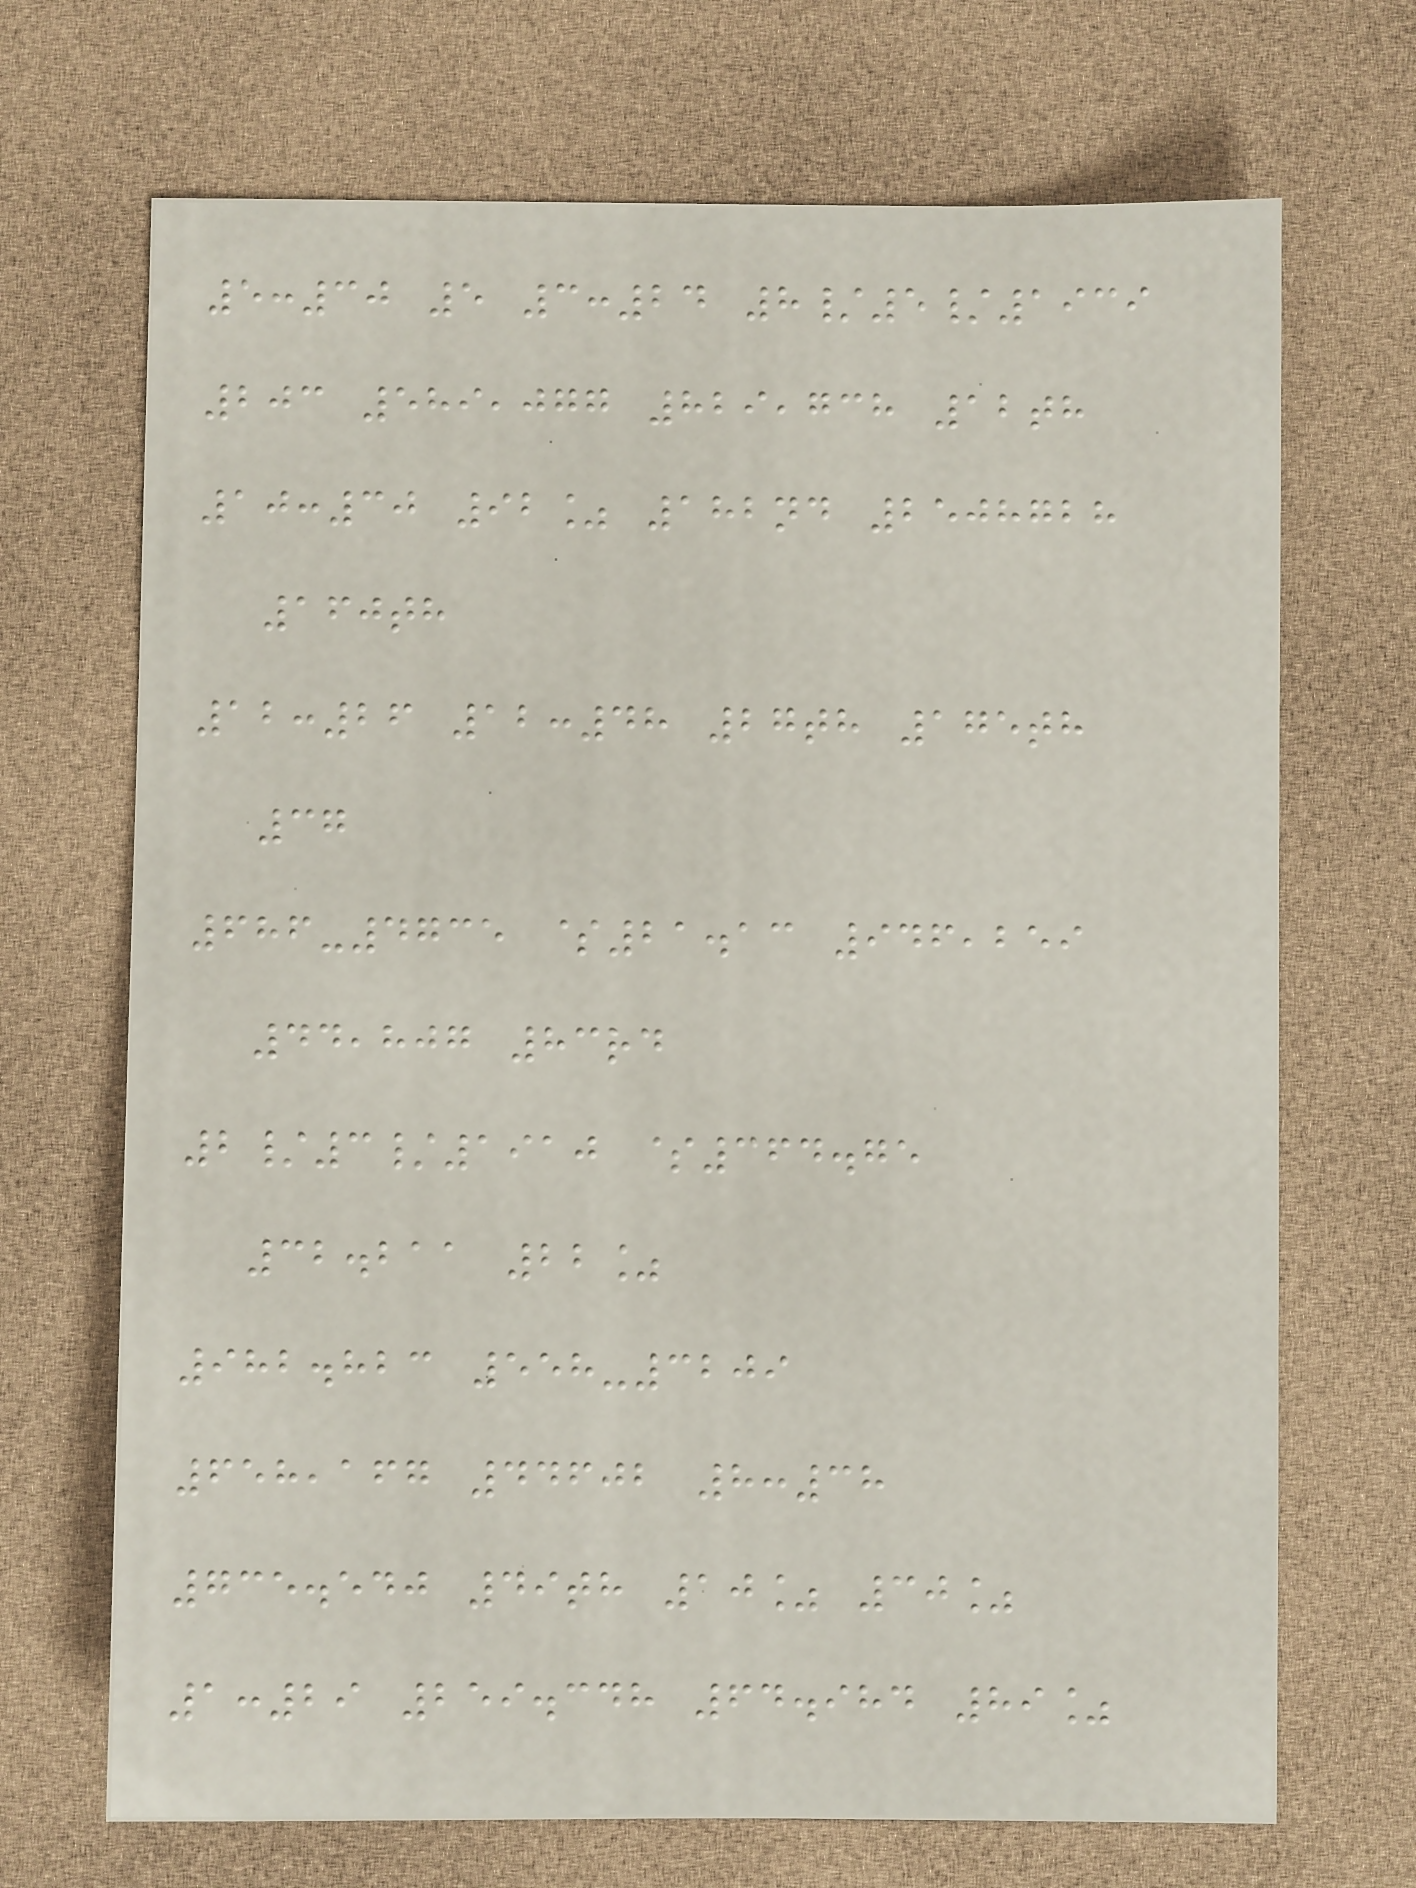5:30 5 3:24 8/5/1939
203 589,077 829,738 12th
10:30 92% 182nd 2508728
160th
12:26 12:48 27th 175th
37
686-4735 $21.13 946,259
44,807 83rd
2/3/1910 $364.75
32.211 22%
982.823 558-3209
658,167 44602 8:38
735.540 49th 10% 30%
1:29 259.348 64.984 89%
